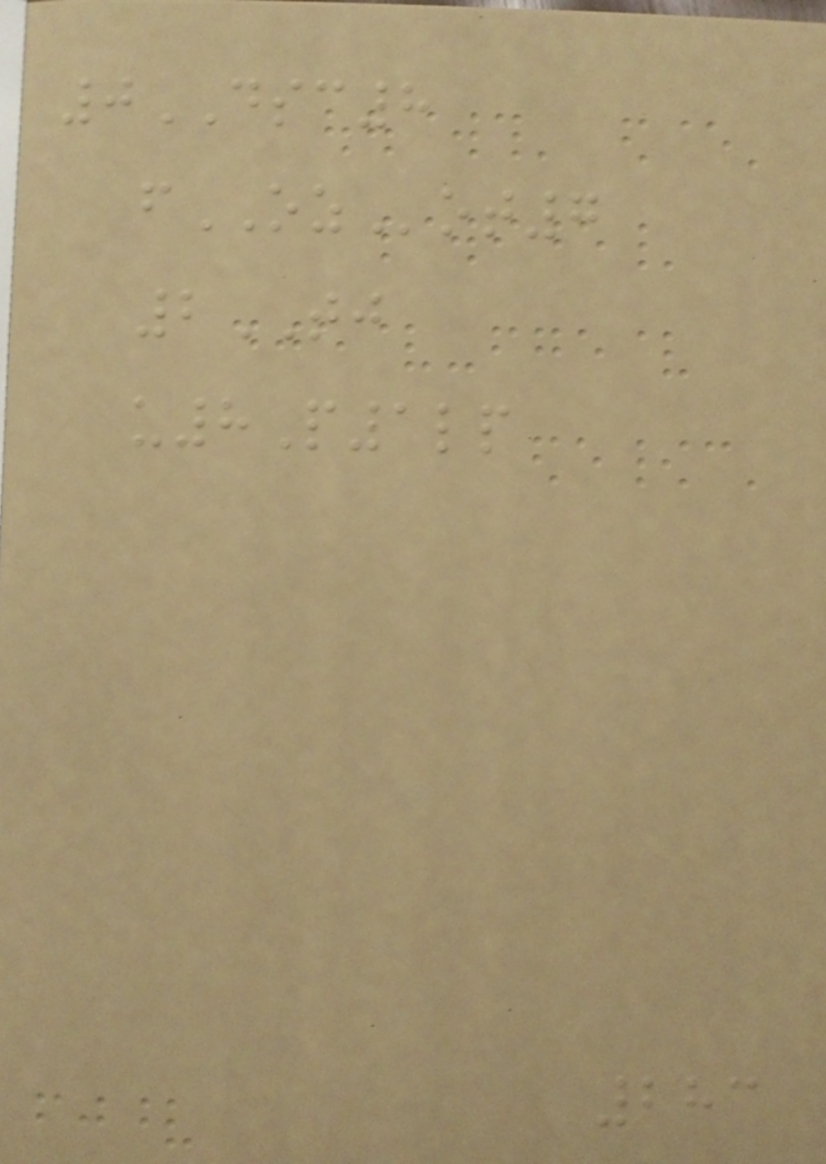0DSC8
fOZot7
2TJ
u8P1lp
283
